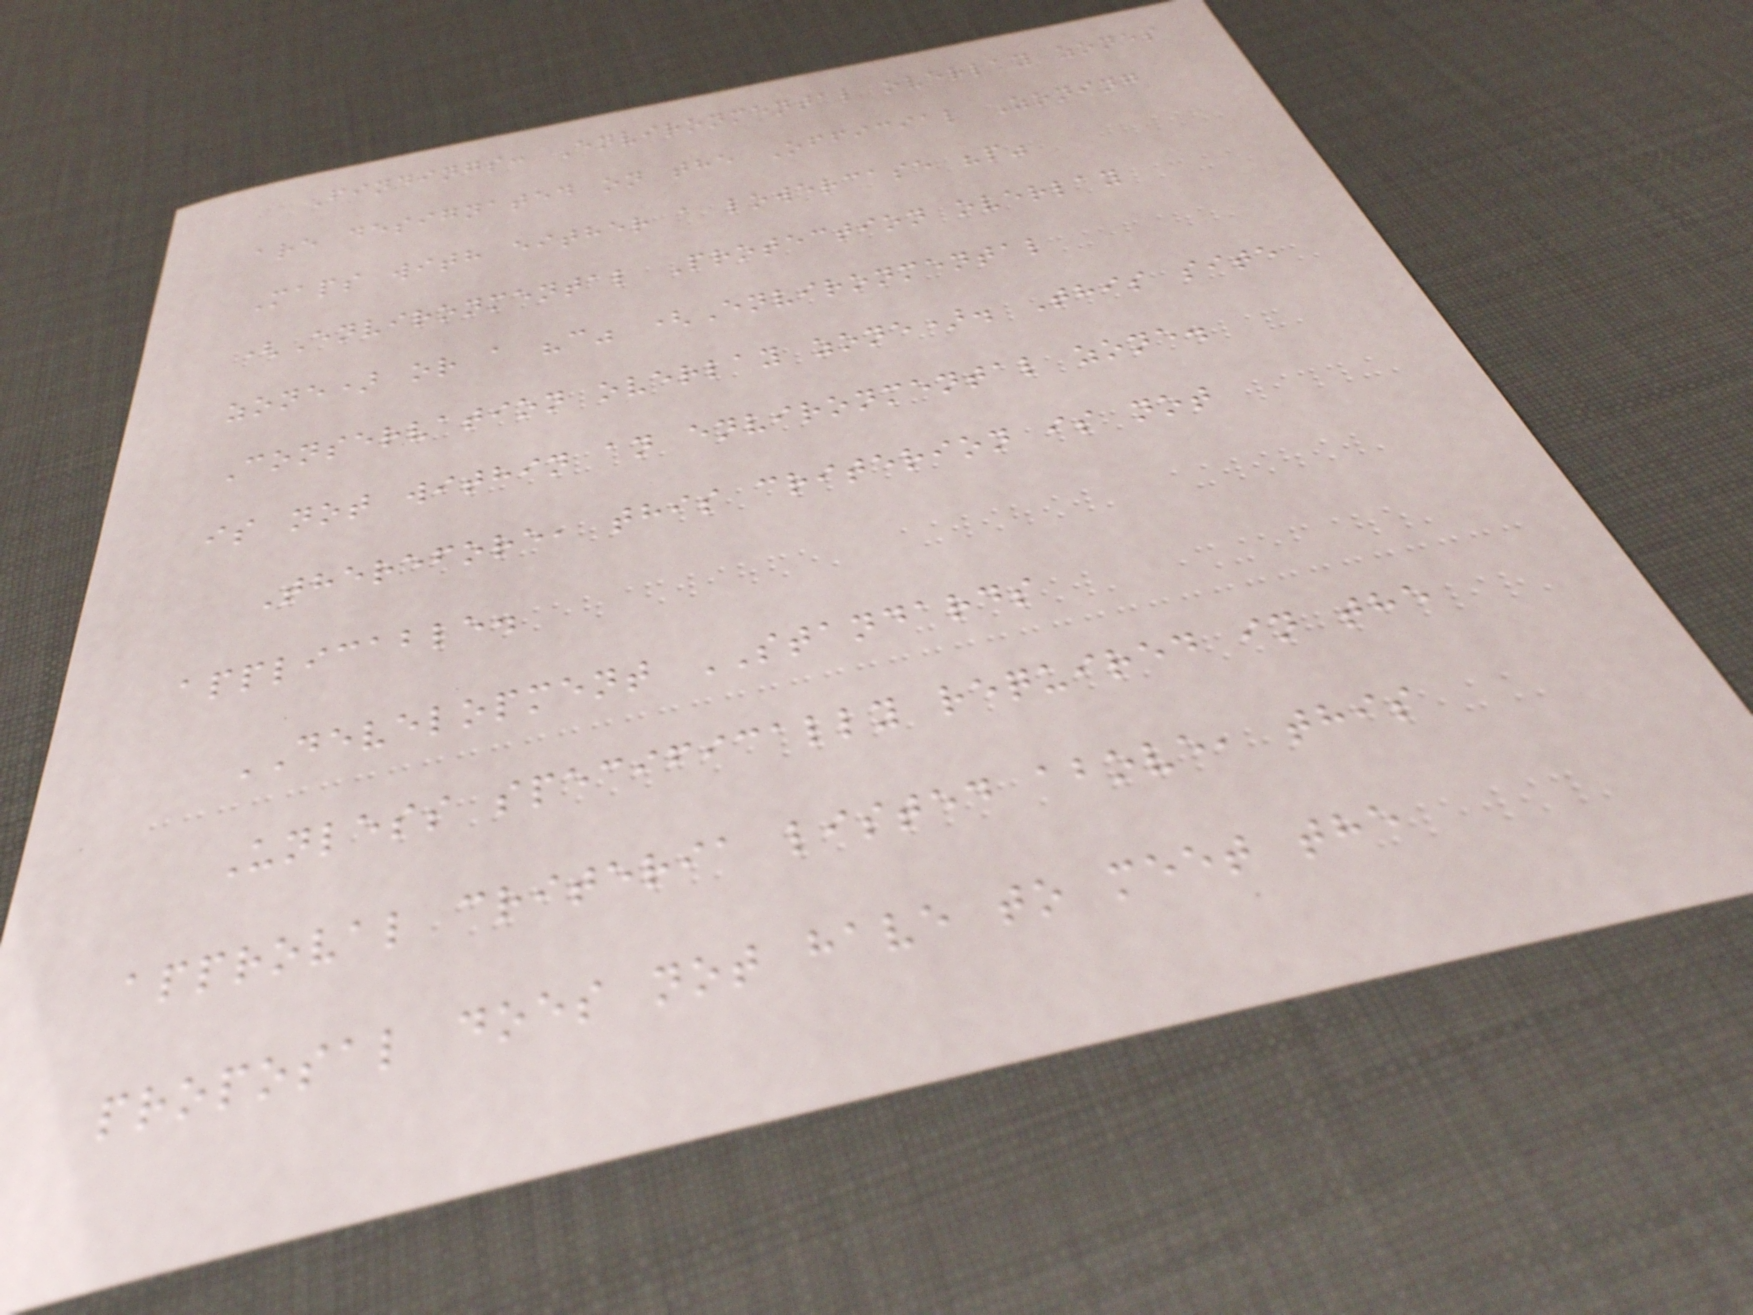Findings: Environmental overlay zones
are designated on the Official Zoning
Maps with either a lowercase "p"
(Environmental Protection overlay
zone) or a "c" (Environmental
Conservation overlay zone). This site
is not within an environmental zone.
Therefore, this criterion is not
applicable.
DEVELOPMENT STANDARDS
Unless specifically required in the
approval criteria listed above, this
proposal does not have to meet the
